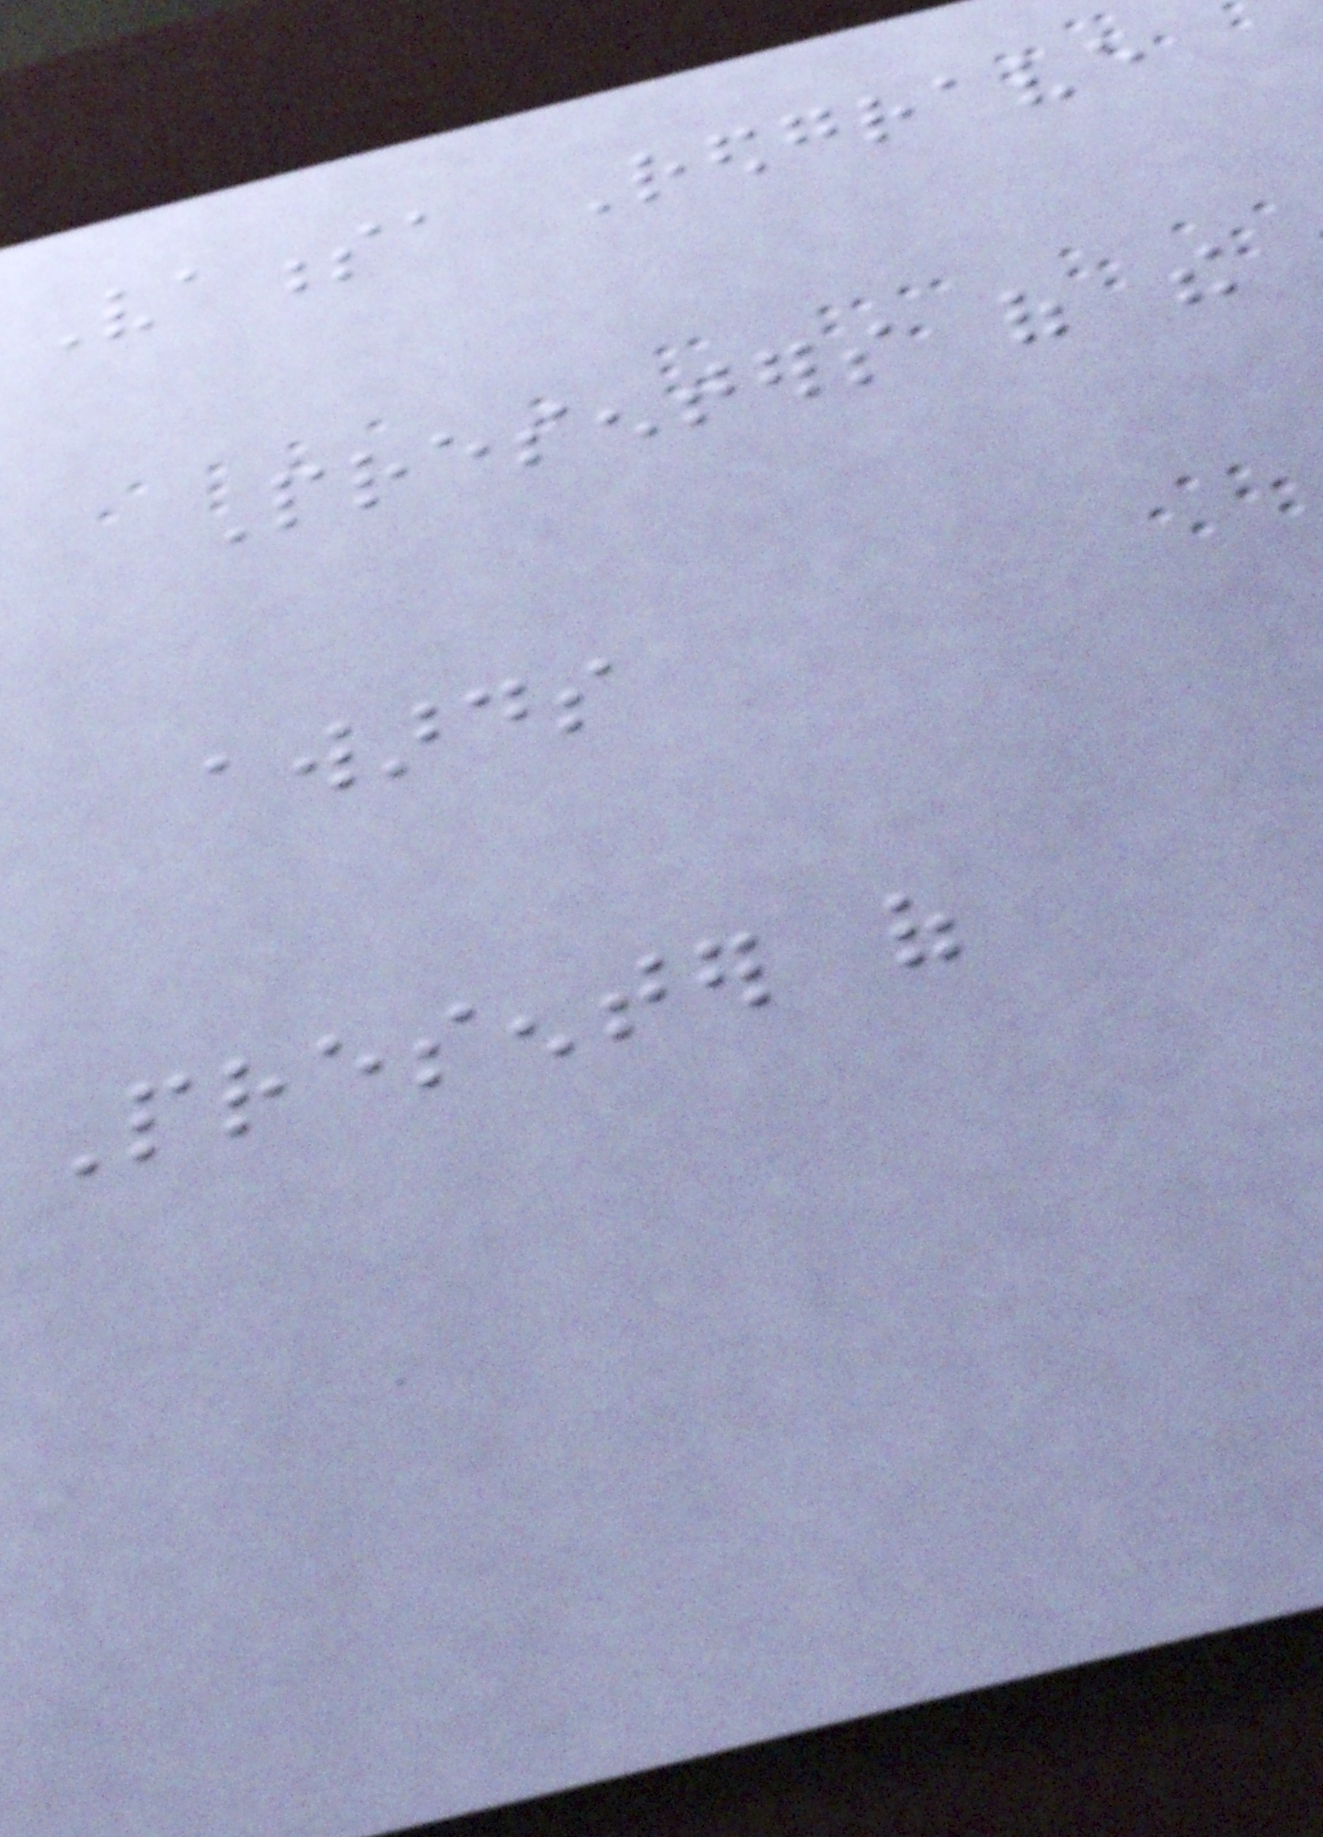Vanessa Redgrave
Presenters of the
awards
Presenter of
